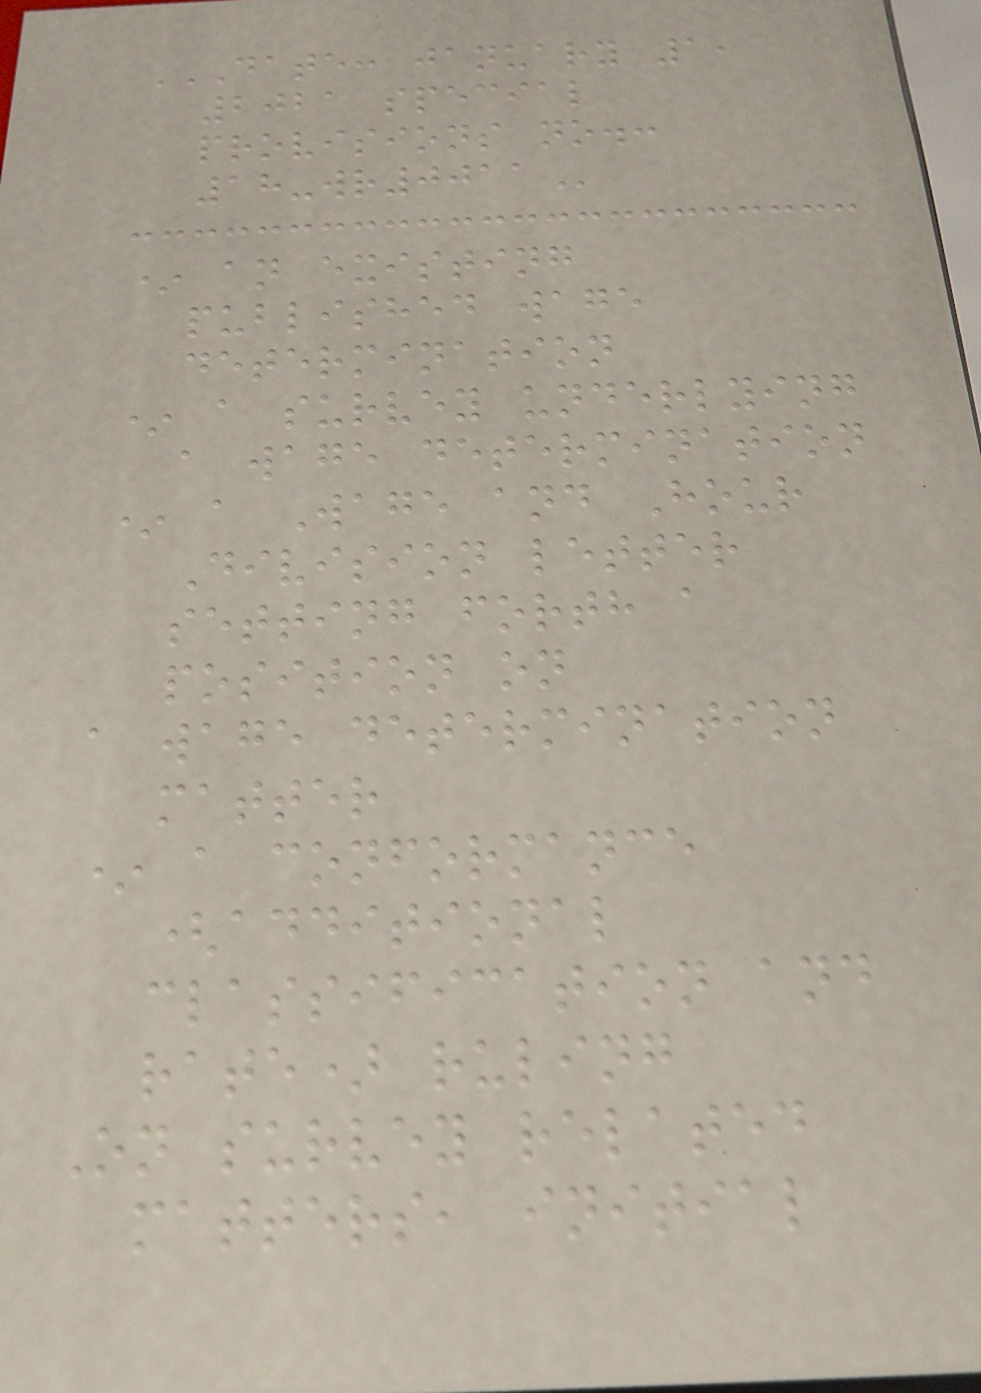DATE: JANUARY 1,
2021 SPECIAL
PROVISIONS NO.:
18-WR0011
* an existing
published wage
determination
* a survey underlying
a wage determination
* a Wage and Hour
Division letter
setting forth a
position on
a wage determination
matter
* a conformance
(additional
classification and
rate) ruling
On survey related
matters, initial
